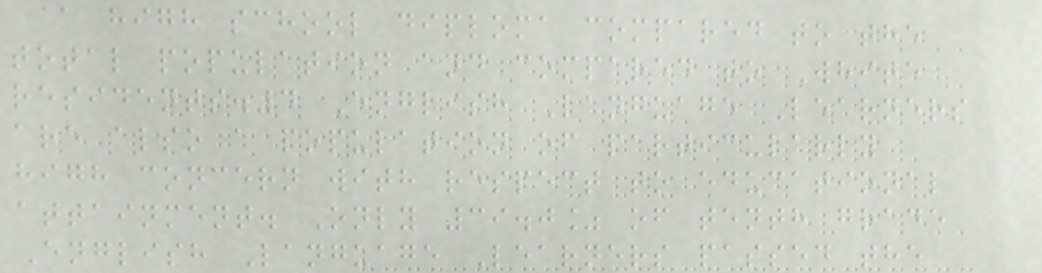a high school diploma compared to the
total population and compared to White
residents.4 English Language Learners
are also a population of particularly
high concern with respect to educational
attainment. Only 39.0% of tenth grade
English Language Learners passed the
